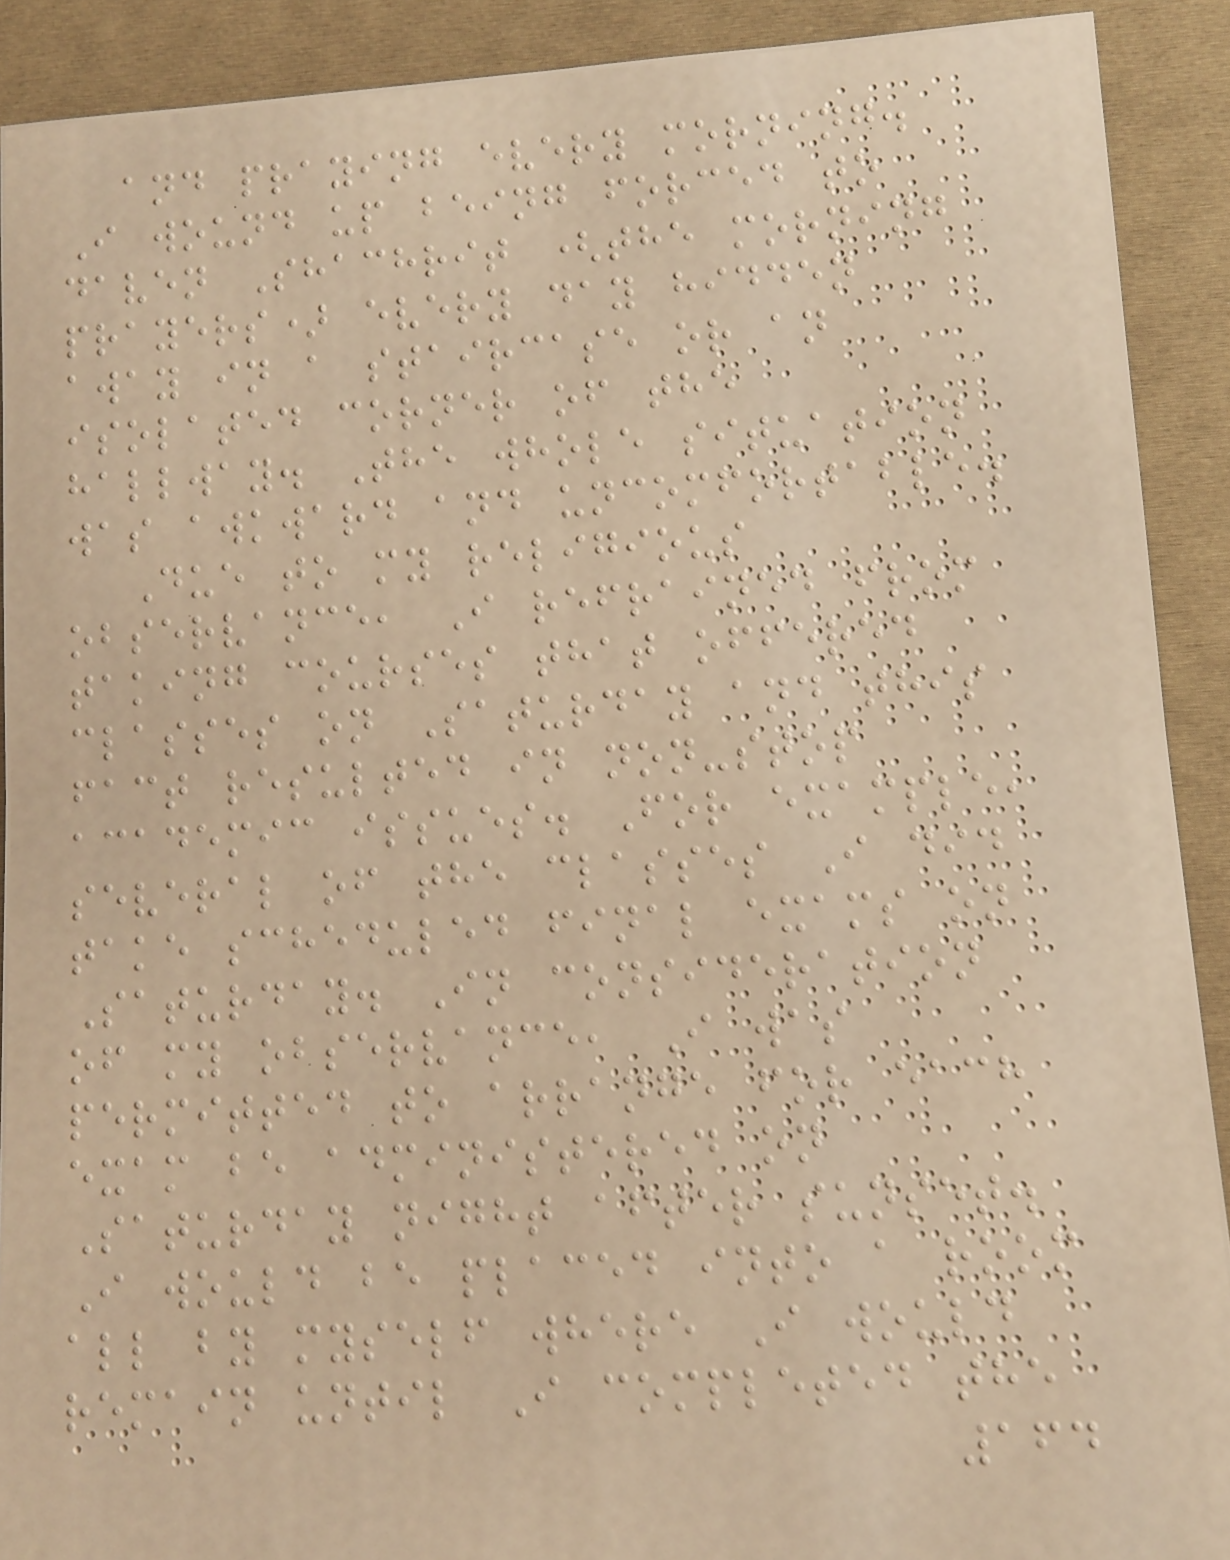and praying every morning.
I wound up being forced to
daven Shachrit (the morning
prayers) every day hidden
away in a staircase or an
isolated corner of the
hallway. The whole situation
was awkward and uncomfortable.
Due to my religious
observance, I refrained from
taking courses that offered
classes on Saturday and this
fact resulted in non-stop
academic issues. For example,
several of the classes I did
take scheduled final exams on
Saturday. In consideration
of my observance, I was
permitted to arrange for each
exam be administered on
Saturday night after sunset.
I would be placed into a room
all by myself where I would
remain until I completed the
164
